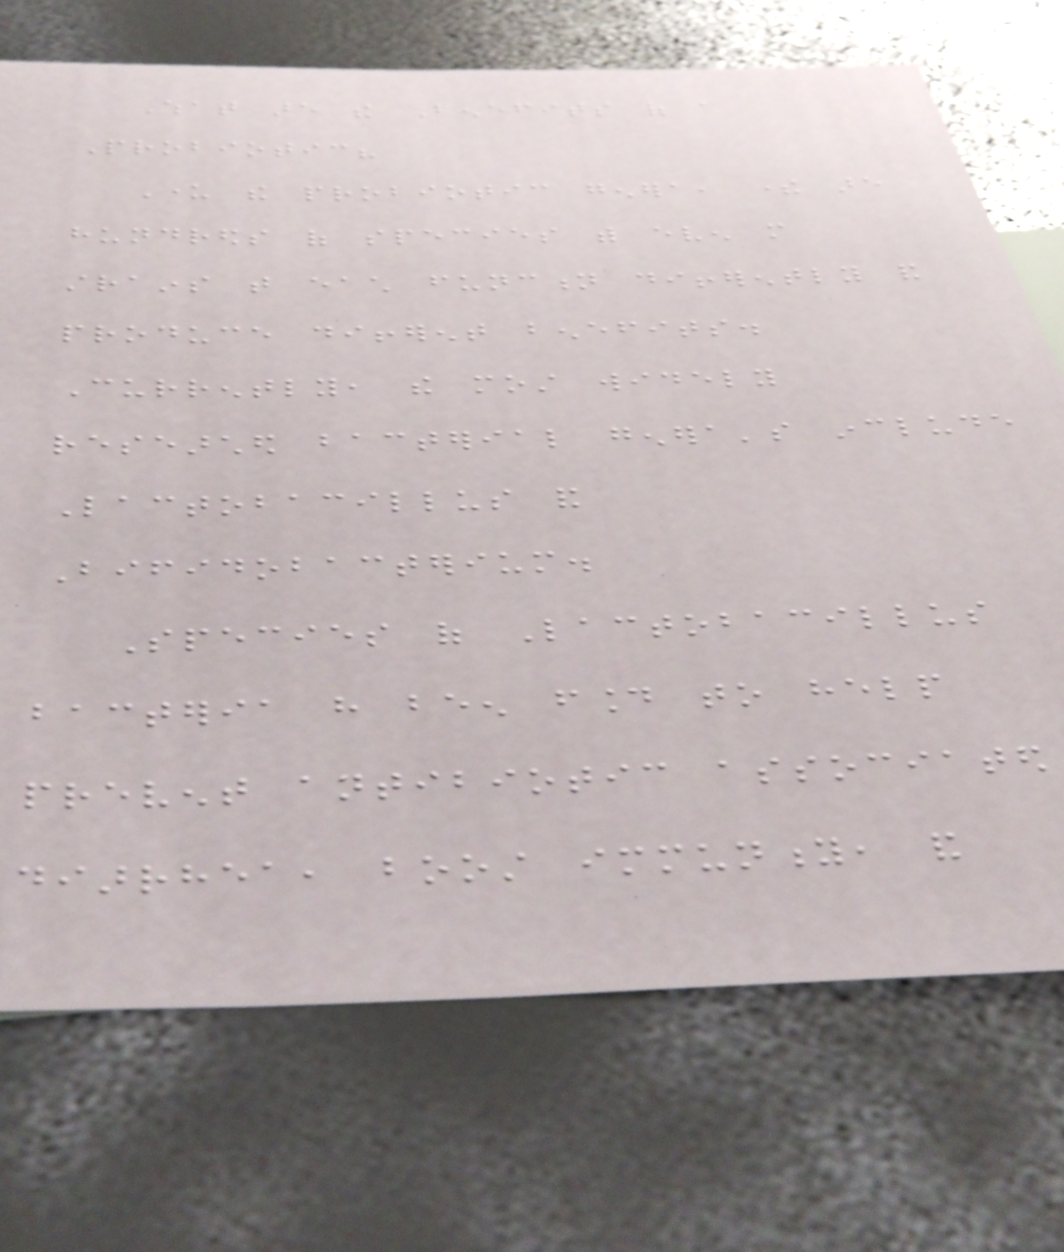What are the Benefits of a
Probiotic?
Under the probiotic genera, there are
hundreds of species with even more
strains that each function differently and
produce different benefits.
Currently, the most widely
researched bacterial genera's include
Lactobacillus and
Bifidobacterium.
Species of Lactobacillus
bacteria have been found to help
prevent antibiotic associated
diarrhea, boost immunity, and
